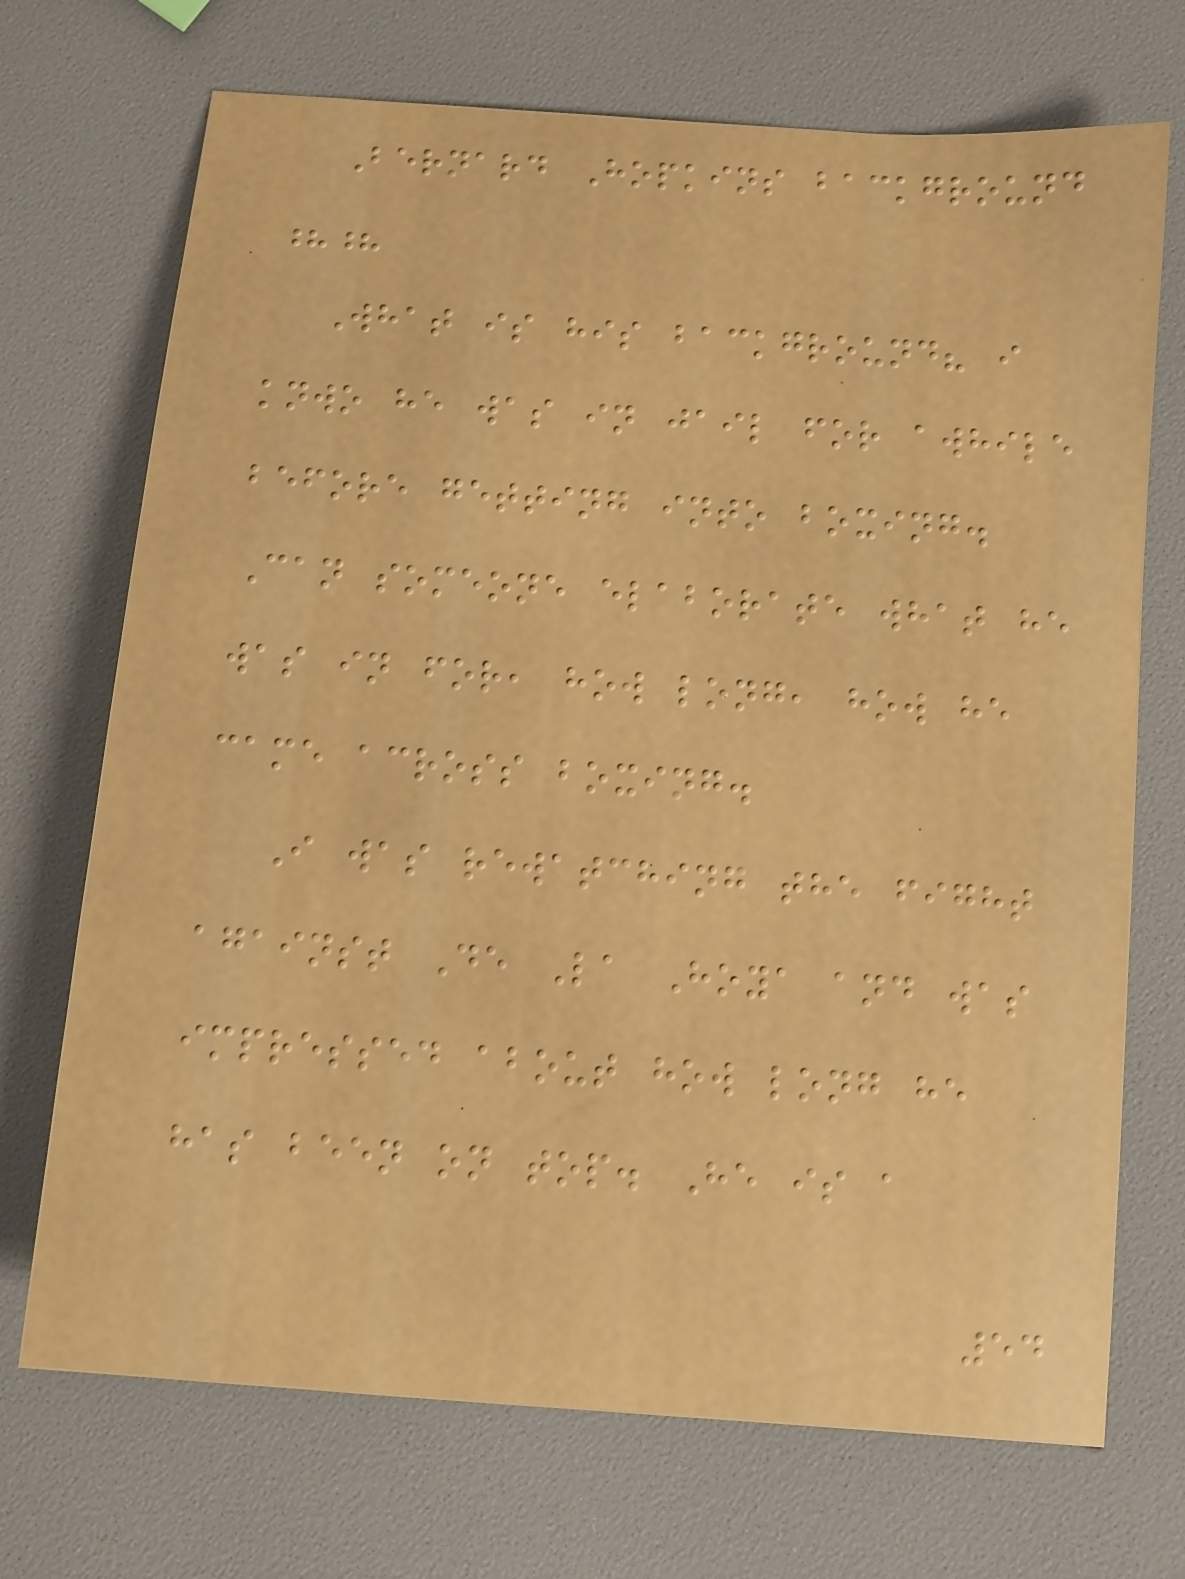Bernard Hopkins background
??
What is his background? i
knwo he was in jail for awhile
before getting into boxing.
Can someone elaborate what he
was in for, how long, how he
came across boxing.
I was rewatching the fight
against De La Hoya and was
impressed about how long he
has been on top. He is a
54
